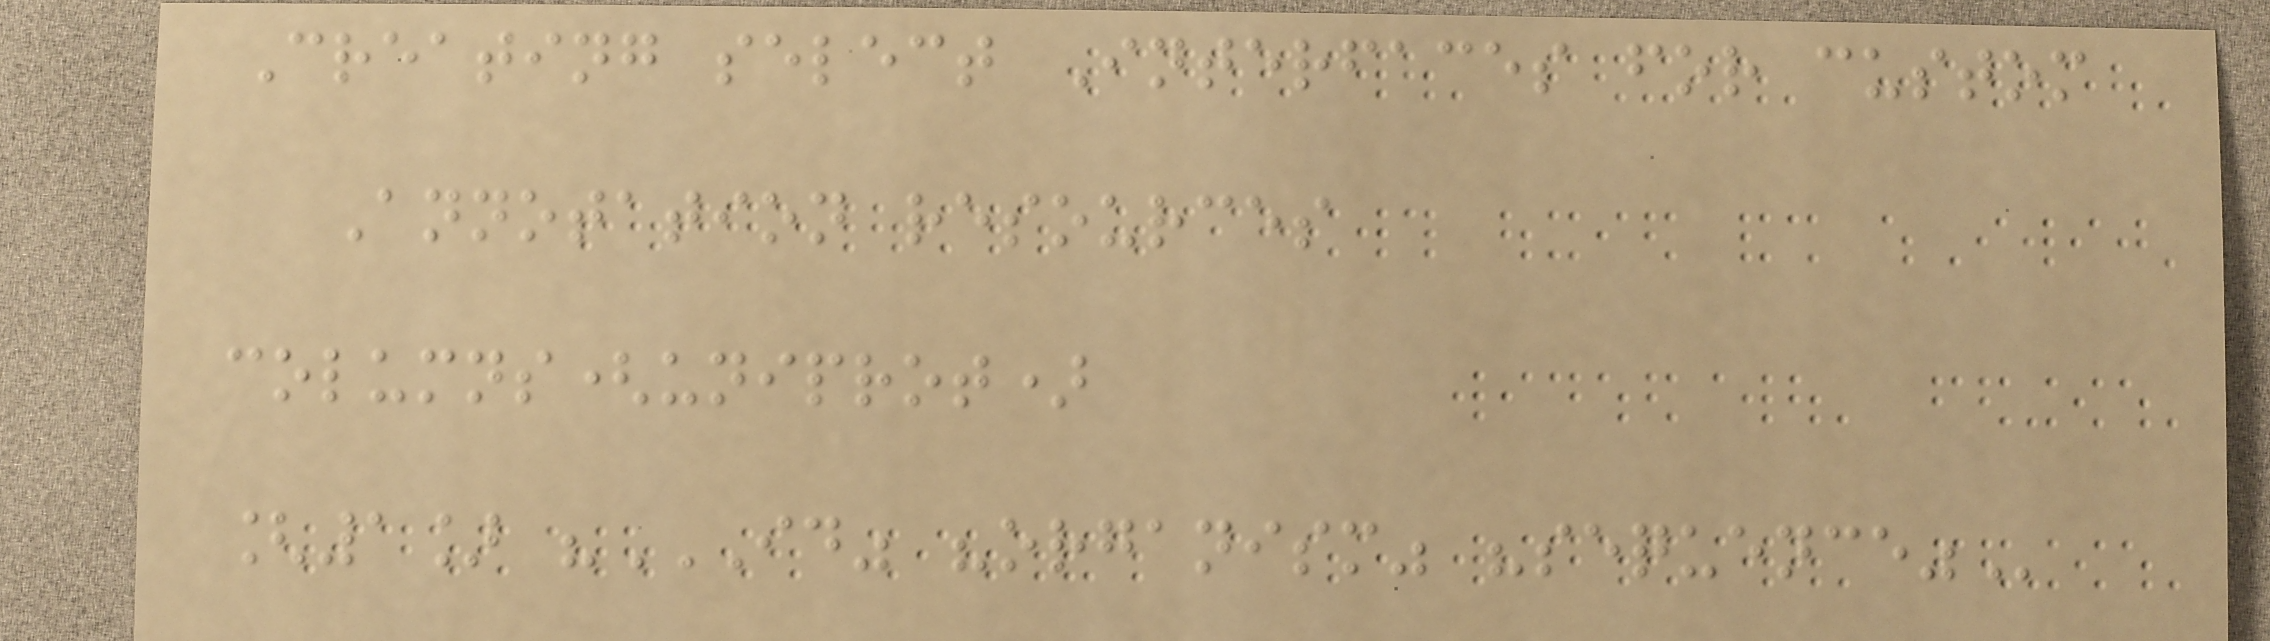Creating select Interfaces for custom
Annotation resources
columns(uniprot)
[1] "ID" "ORGANISM" "SEQUENCE"
